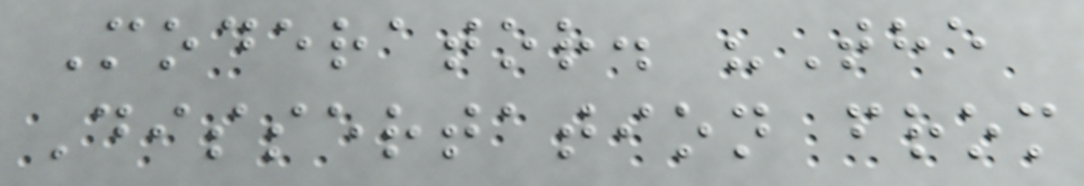Moderator. "The
Dissertation from
